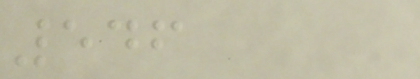546
